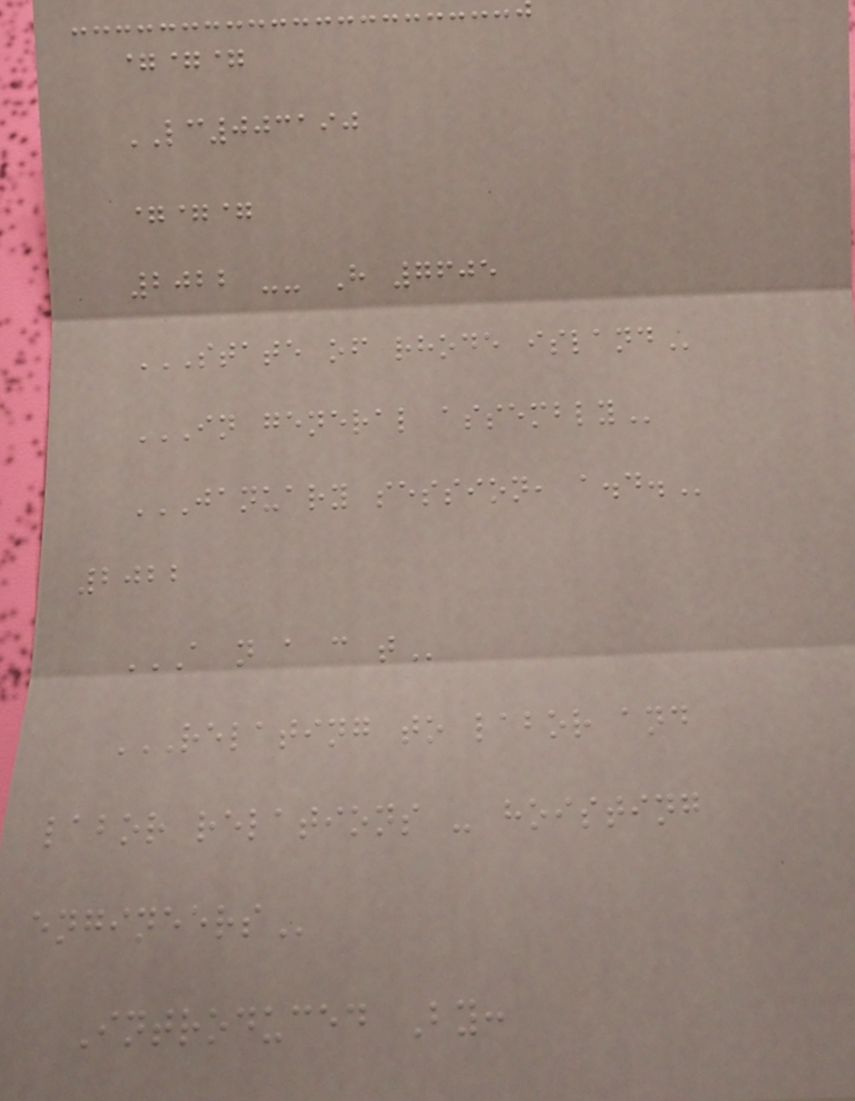===
LC003190
===
2022 -- H 7605
STATE OF RHODE ISLAND
IN GENERAL ASSEMBLY
JANUARY SESSION, A.D.
2022
A N A C T
RELATING TO LABOR AND
LABOR RELATIONS - HOISTING
ENGINEERS
Introduced By:
